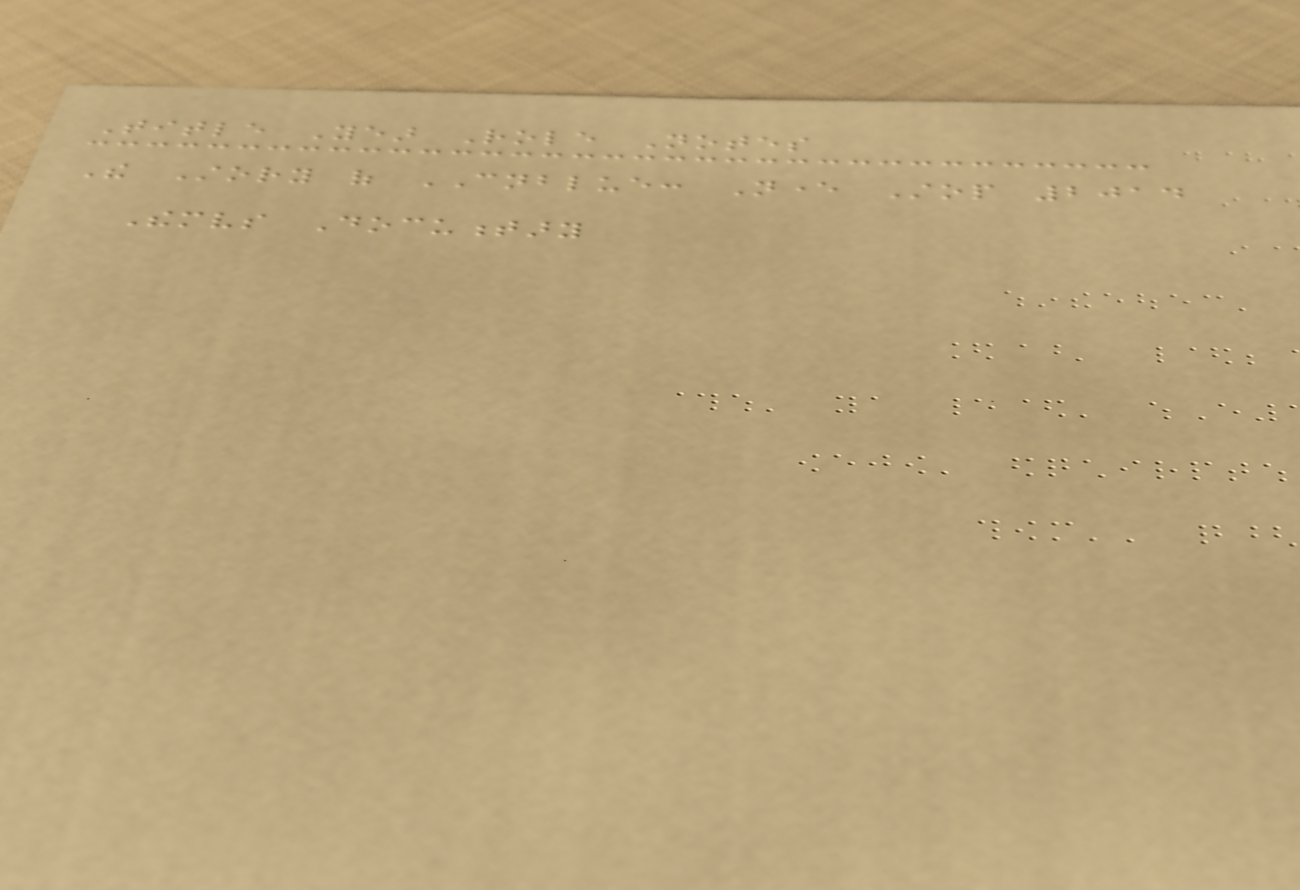Title Year Role Notes
The Story of CNBLUE: Never Stop 2014
Themselves Documentary
